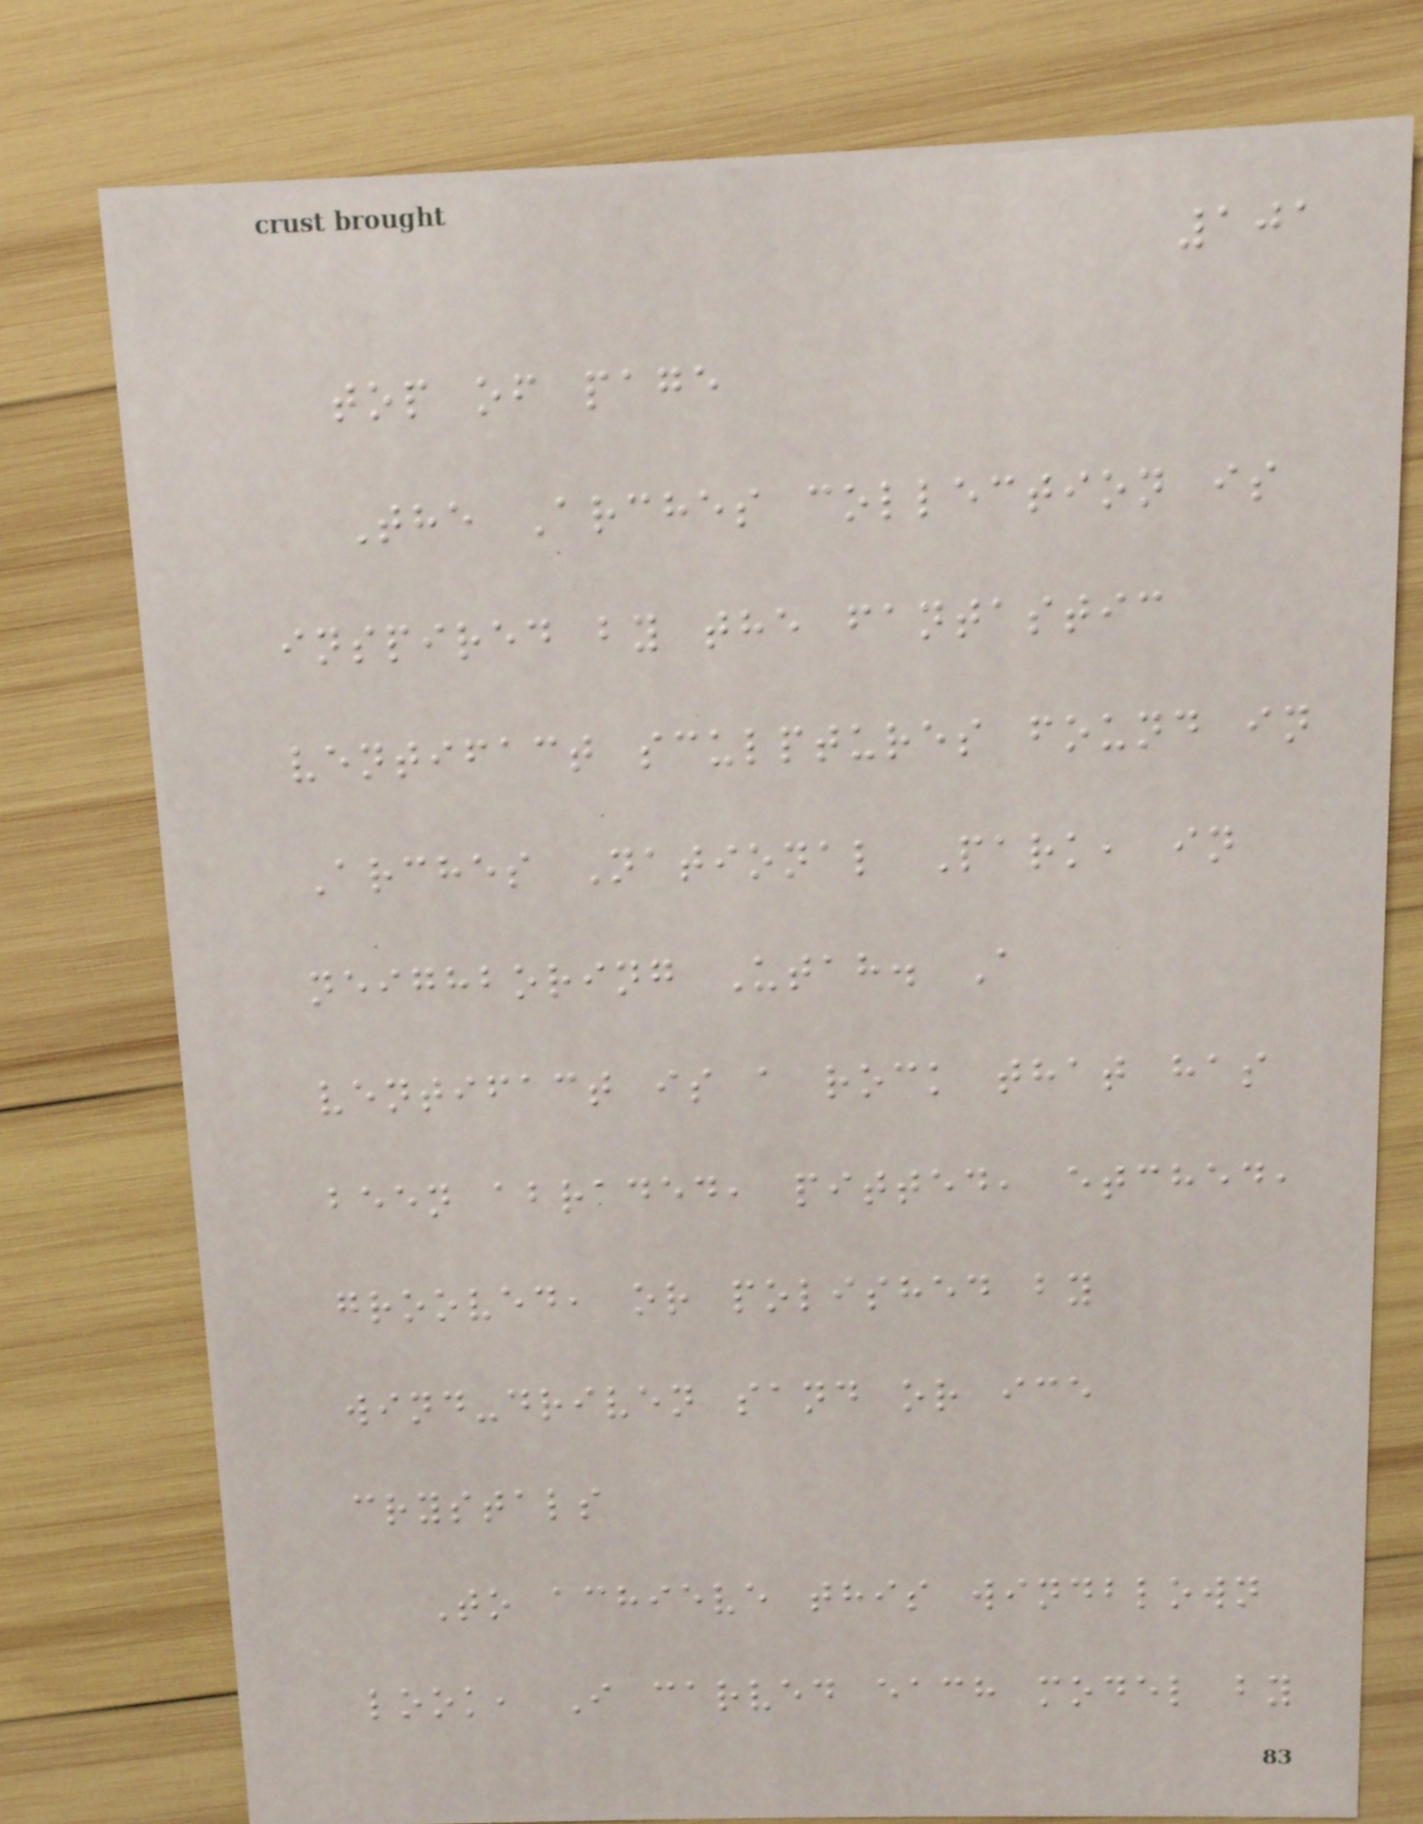101
top of page
The Arches collection is
inspired by the fantastic
ventifact sculptures found in
Arches National Park, in
neighboring Utah. A
ventifact is a rock that has
been abraded, pitted, etched,
grooved, or polished by
wind-driven sand or ice
crystals
To achieve this windblown
look, I carved each model by
